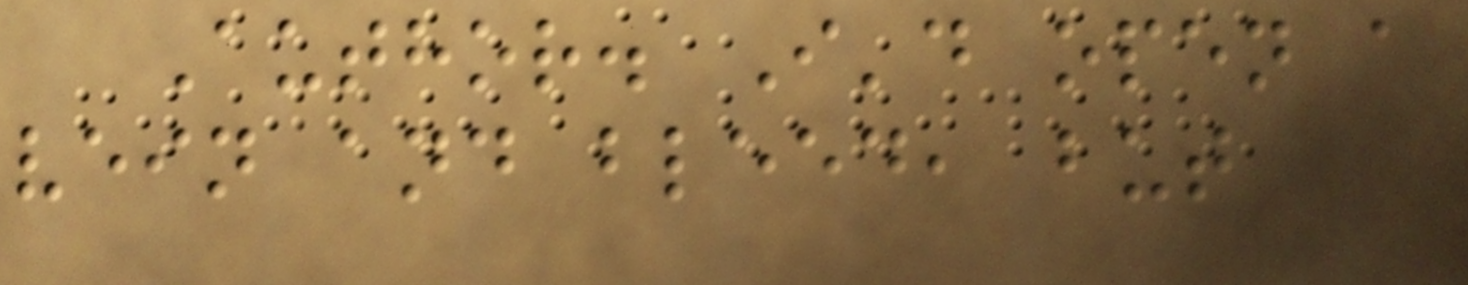Author. I'd open a
vein and bleed, but
